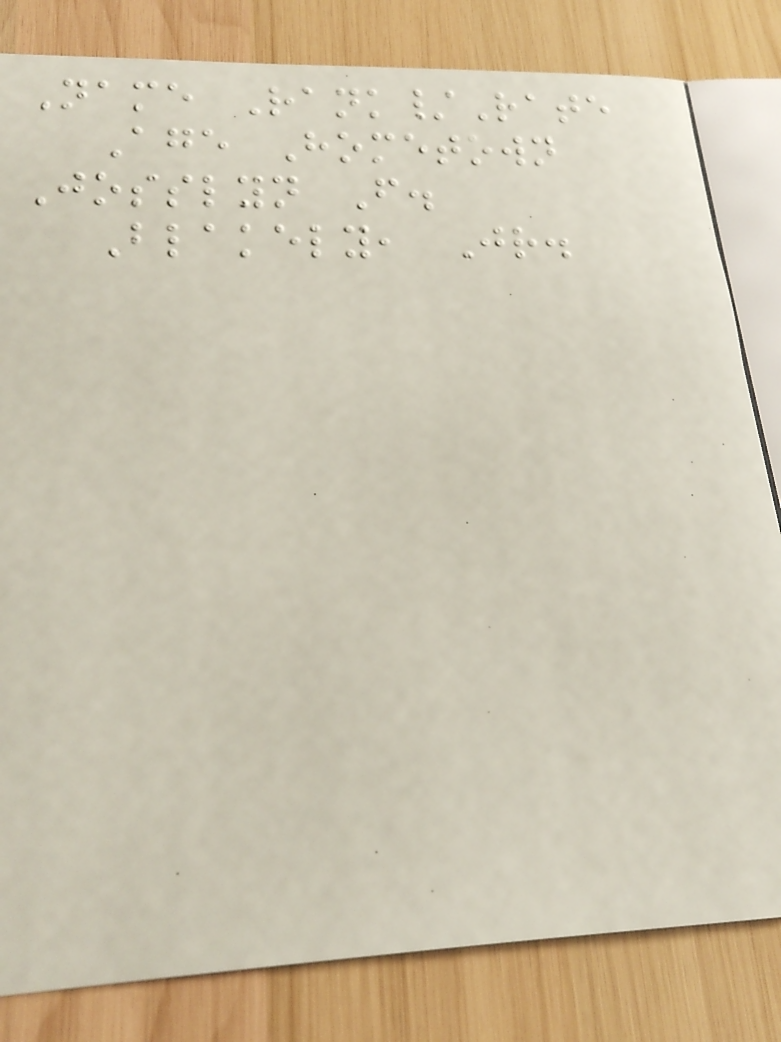Name Rank/Rate
Age Hometown
Josslyn F.
Blakely, Jr.
